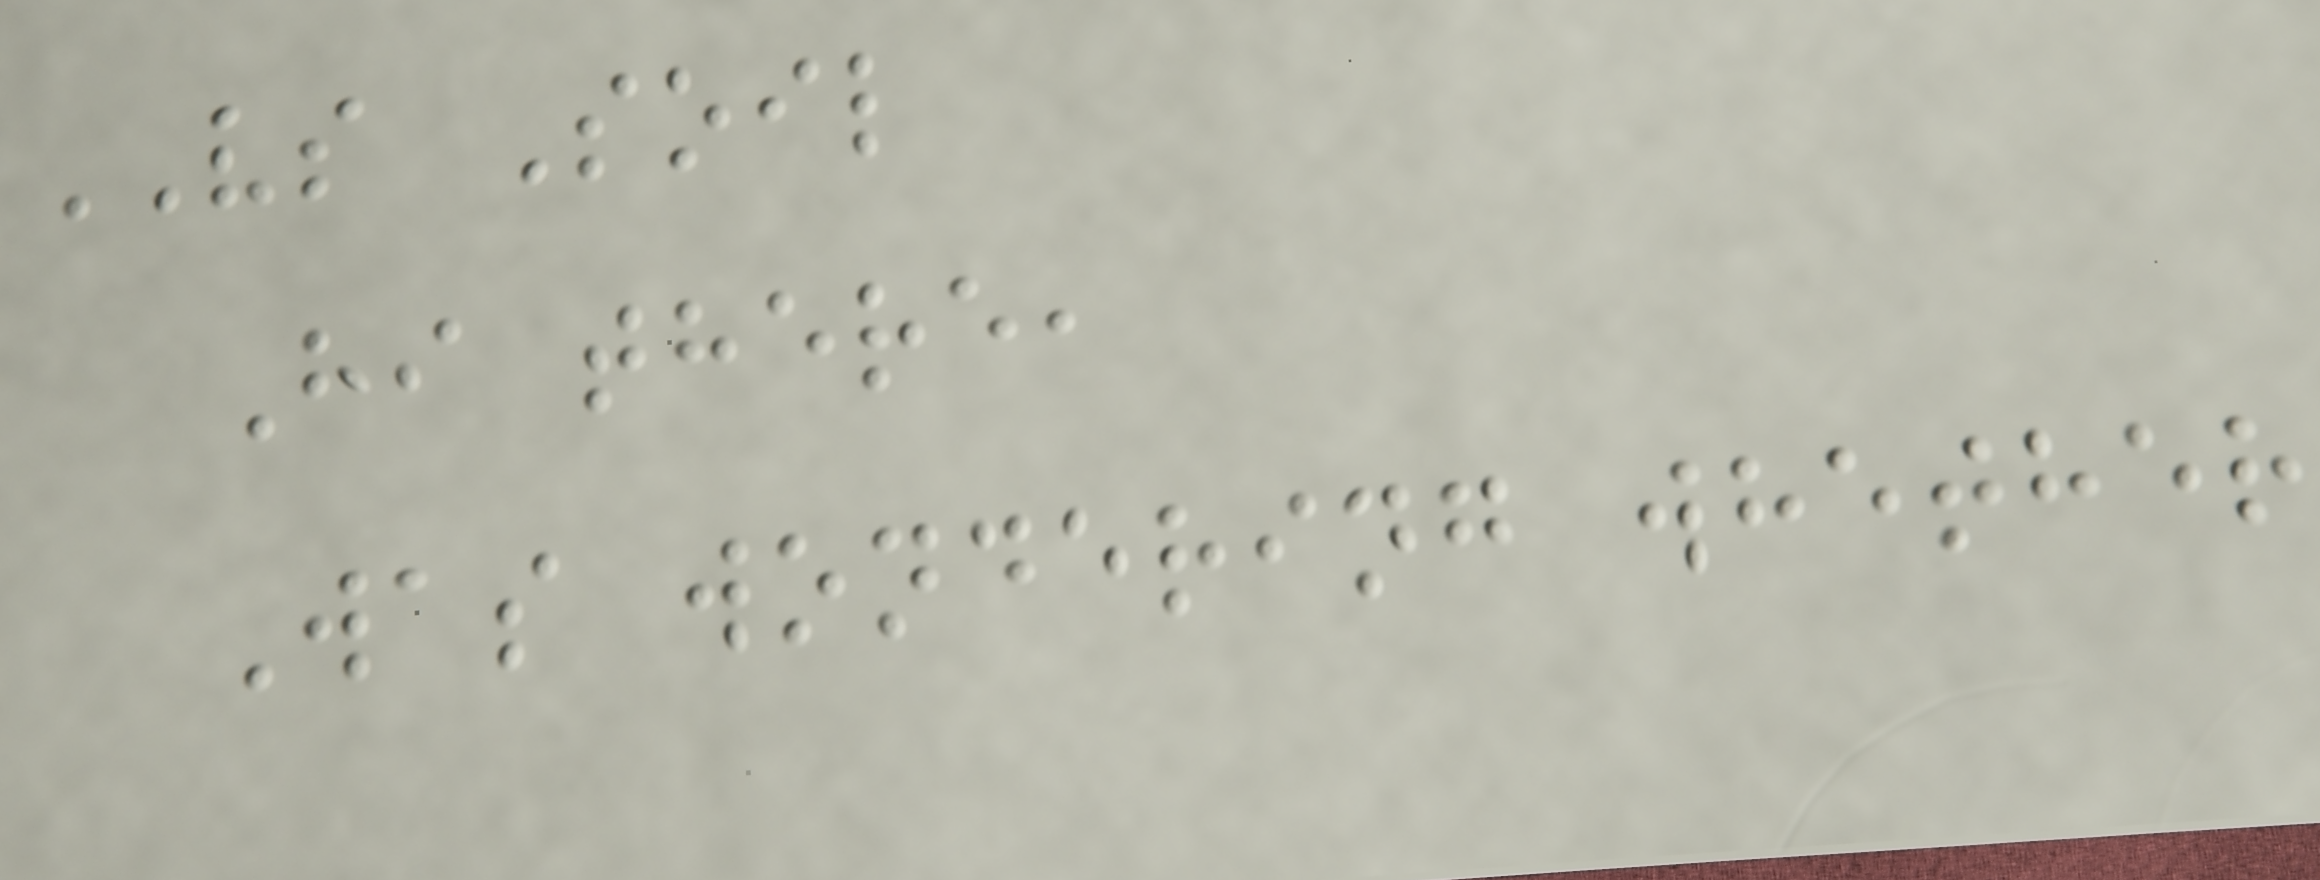VS Soil
Hi there,
Was wondering whether
